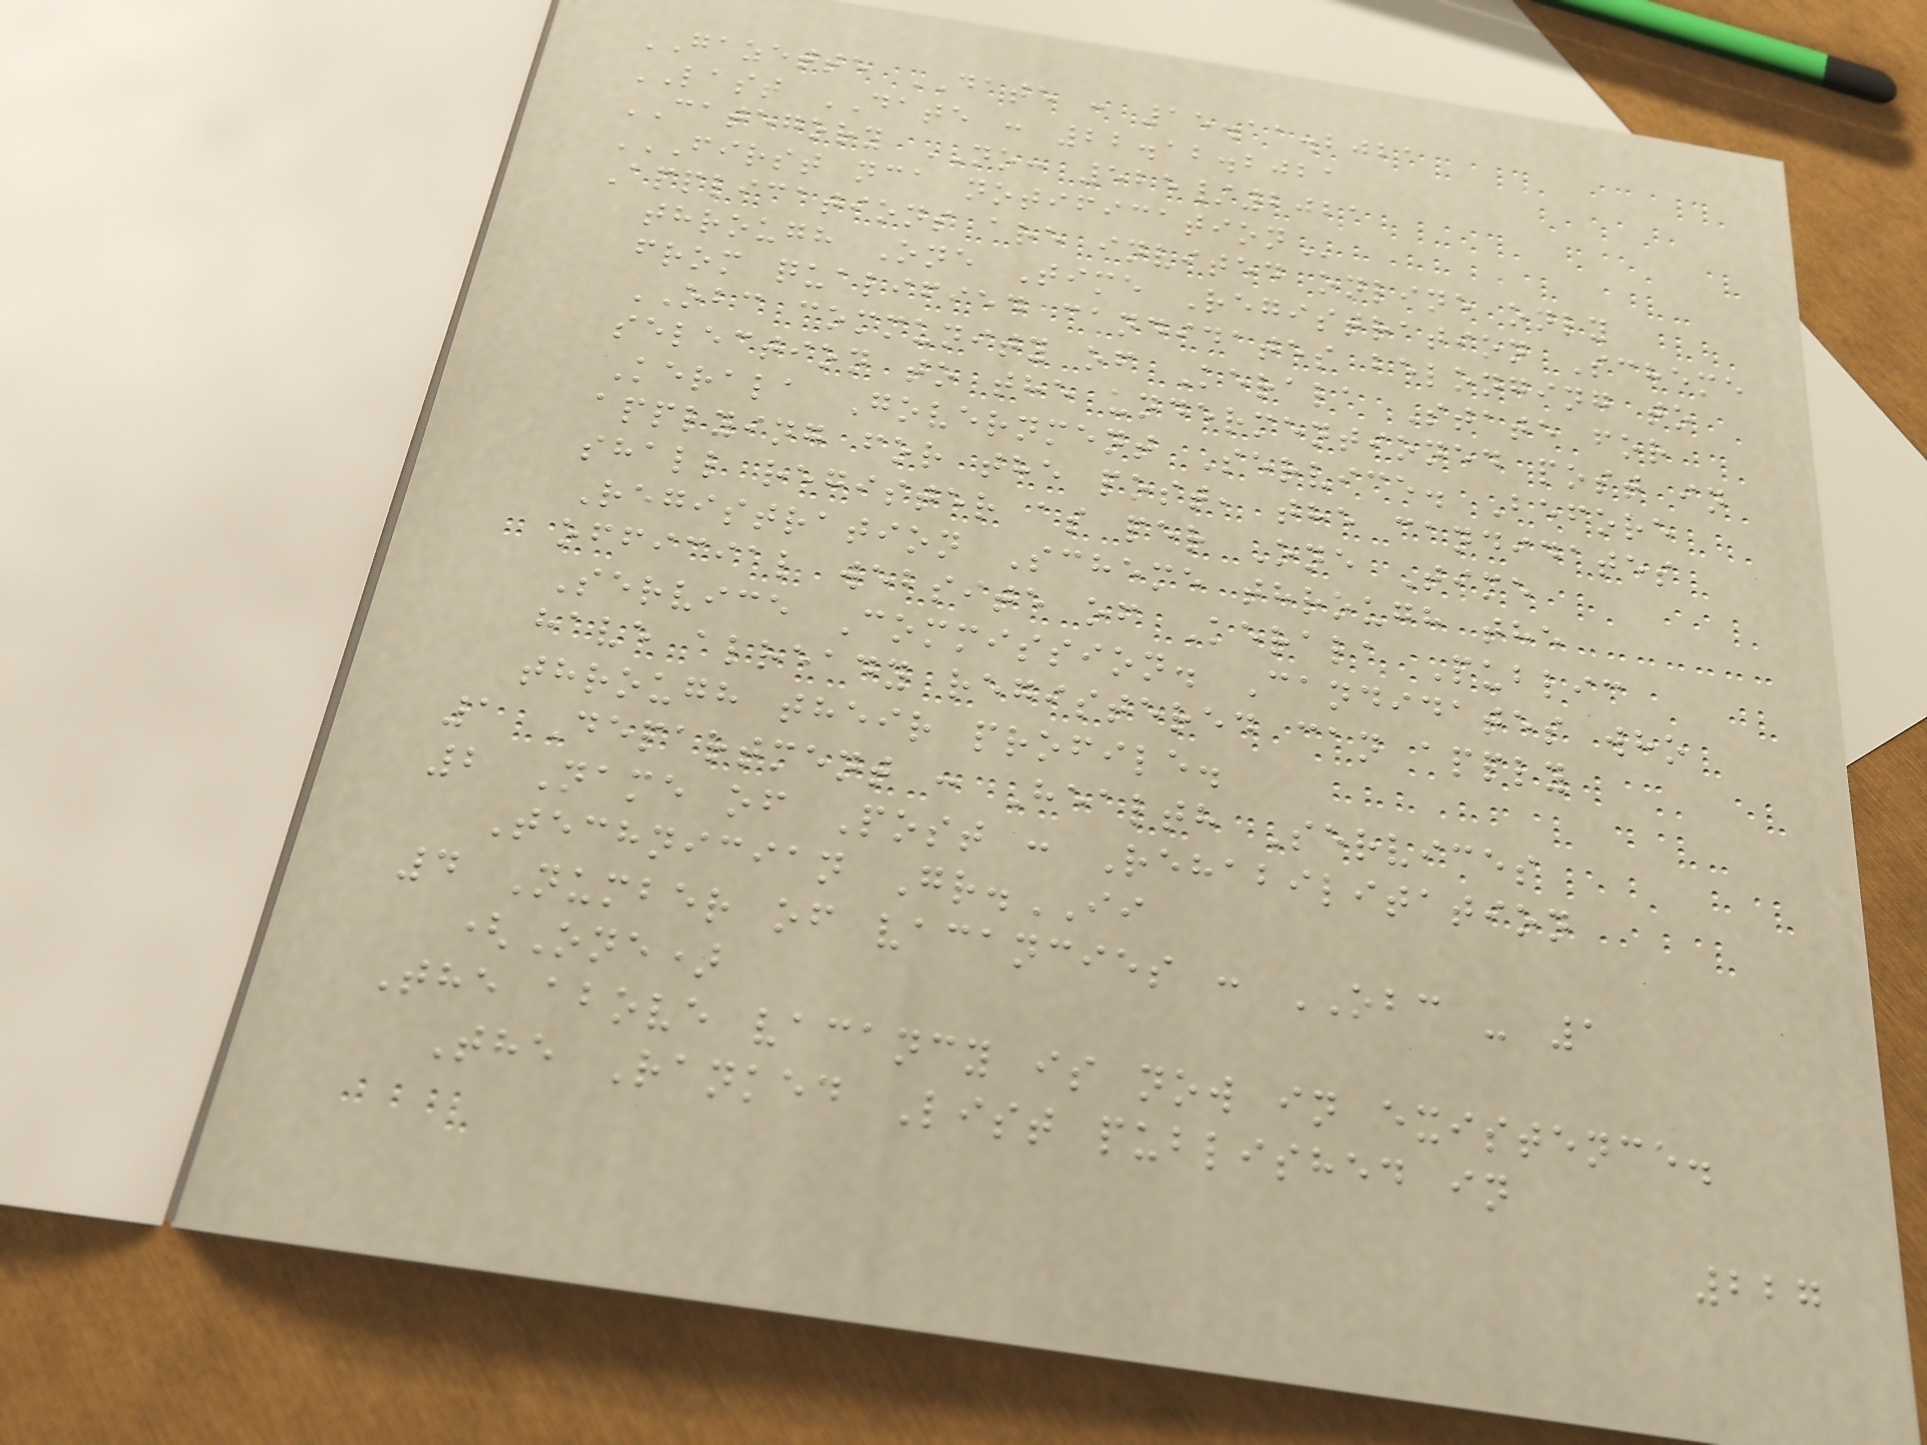GAZETTE DATE : 15.11.2021
LAST DATE : 22.12.2021
CATEGORY NO: 525/2021
FIRST NCA NOTIFICATION
Applications are invited online only
through One Time Registration Scheme
from qualified candidates belonging to
OBC community of Kerala State for
selection to the undermentioned post in
Kerala Government Service. Before
applying for the post, the candidates
shall register as per One Time
Registration Scheme through the
official website of Kerala Public
Service Commission. Candidates who
have already registered can apply
through their profile.
1 Department : Health Services
2 Name of Post : Rehabilitation
Technician Gr.II
4 Number of vacancies : OBC - 1
(One)
The above vacancy is now in existence.
The Ranked List published in
227
